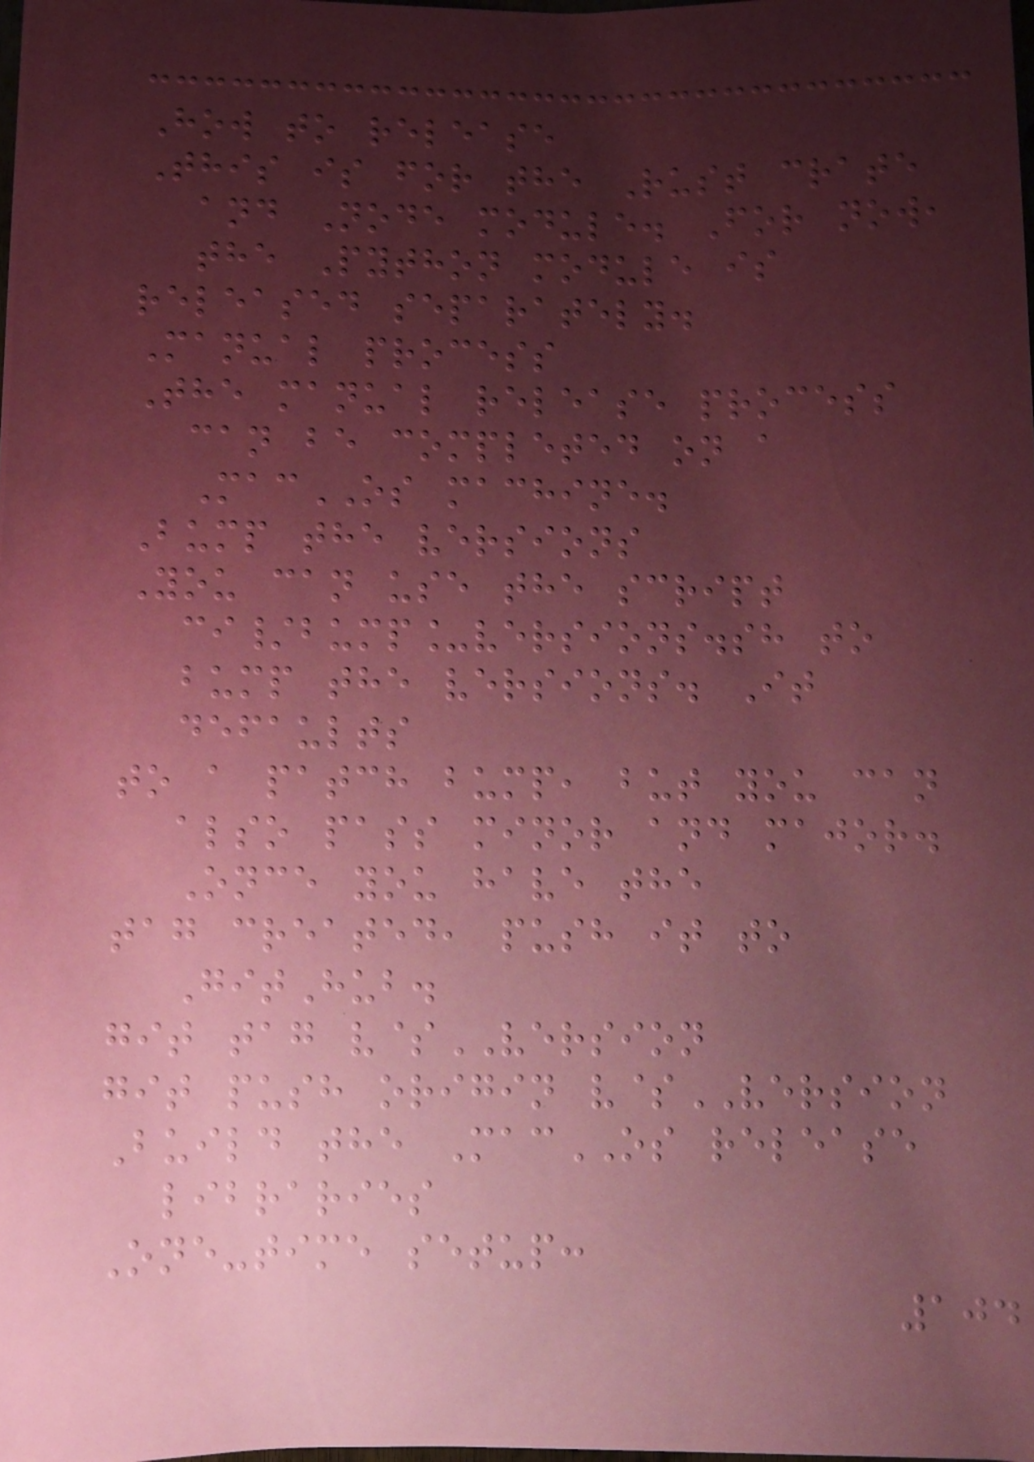How to release
This is for the Rust crate
and Node module. For now,
the Python module is
released separately.
Manual process
The manual release process
can be completed on a
MacOS machine.
Bump the versions
You can use the script
ci/bump_versions.sh to
bump the versions. It
defaults
to a patch bump, but you can
also pass minor and major.
Once you have the
tag created, push it to
GitHub.
git tag v$VERSION
git push origin v$VERSION
Build the MacOS release
libraries
One-time setup:
104
